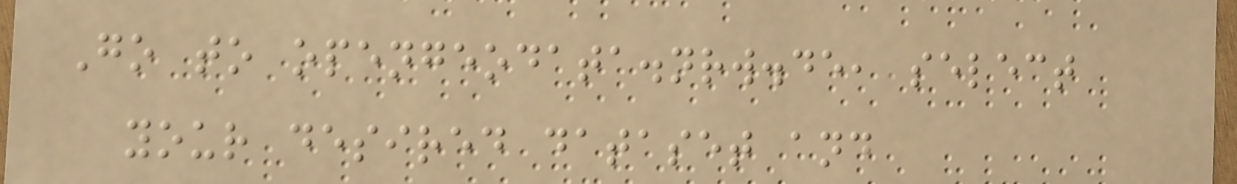Go to opengeodata.nrw.de, select
your desired dataset and
